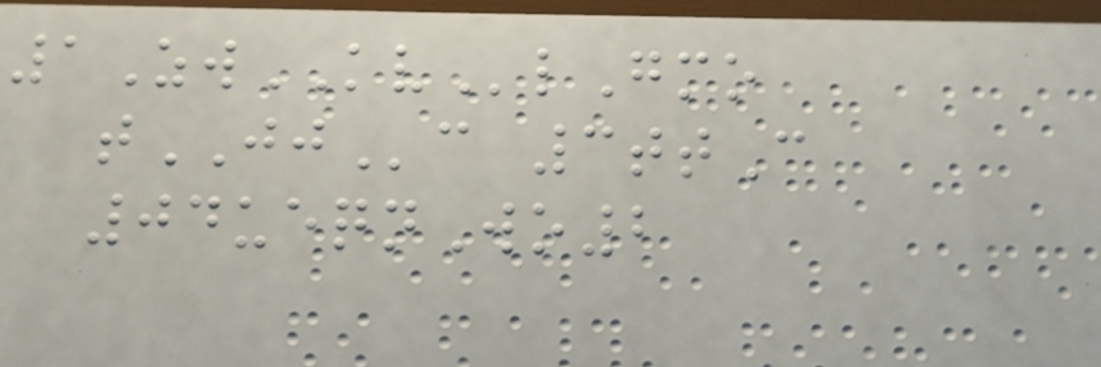1ZwKVlGmo
tJJc 3ttC
04ueqnWo2
